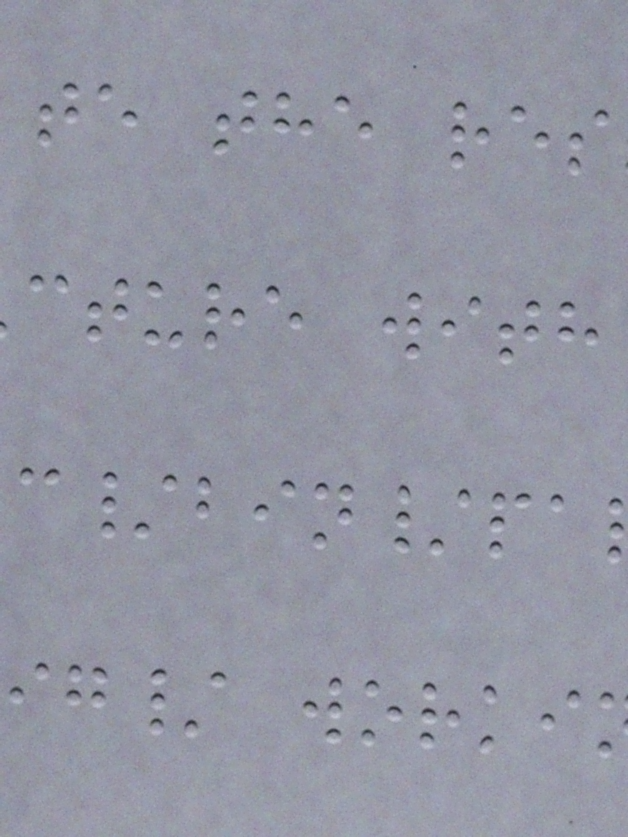te the res
cture with
ig/ worki
